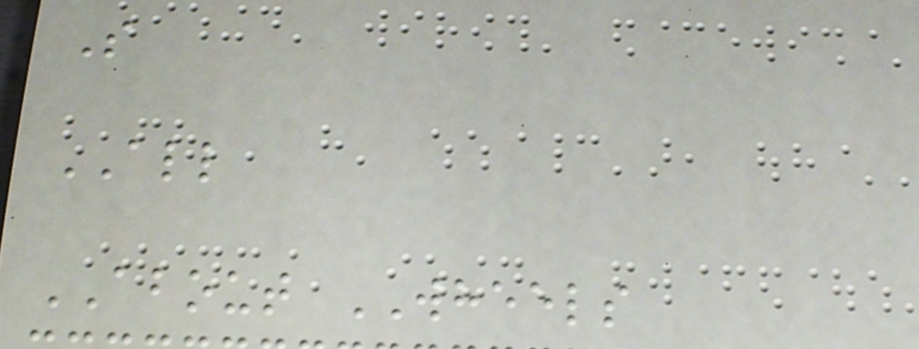S
ALL
ABOUT WHEELS
